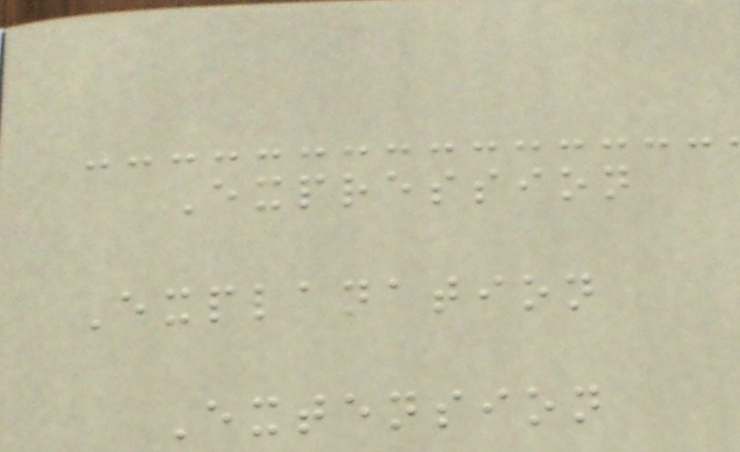Expression
Explanation
Extension
